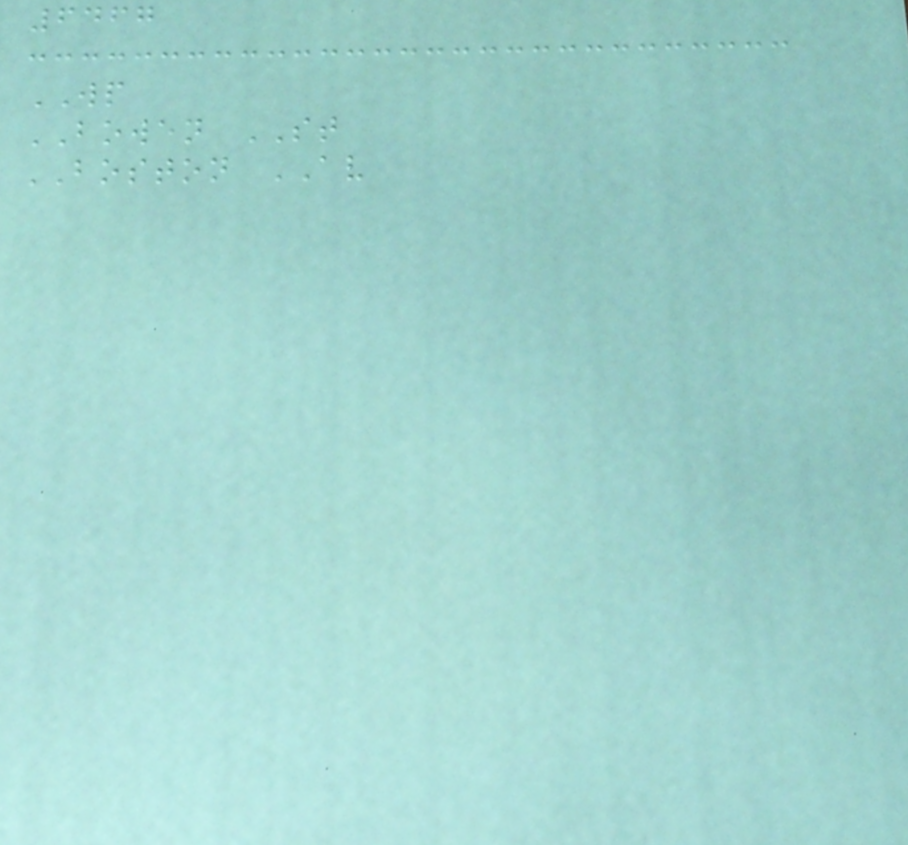6467
WP
BOWEN ST
BOSTON AV
